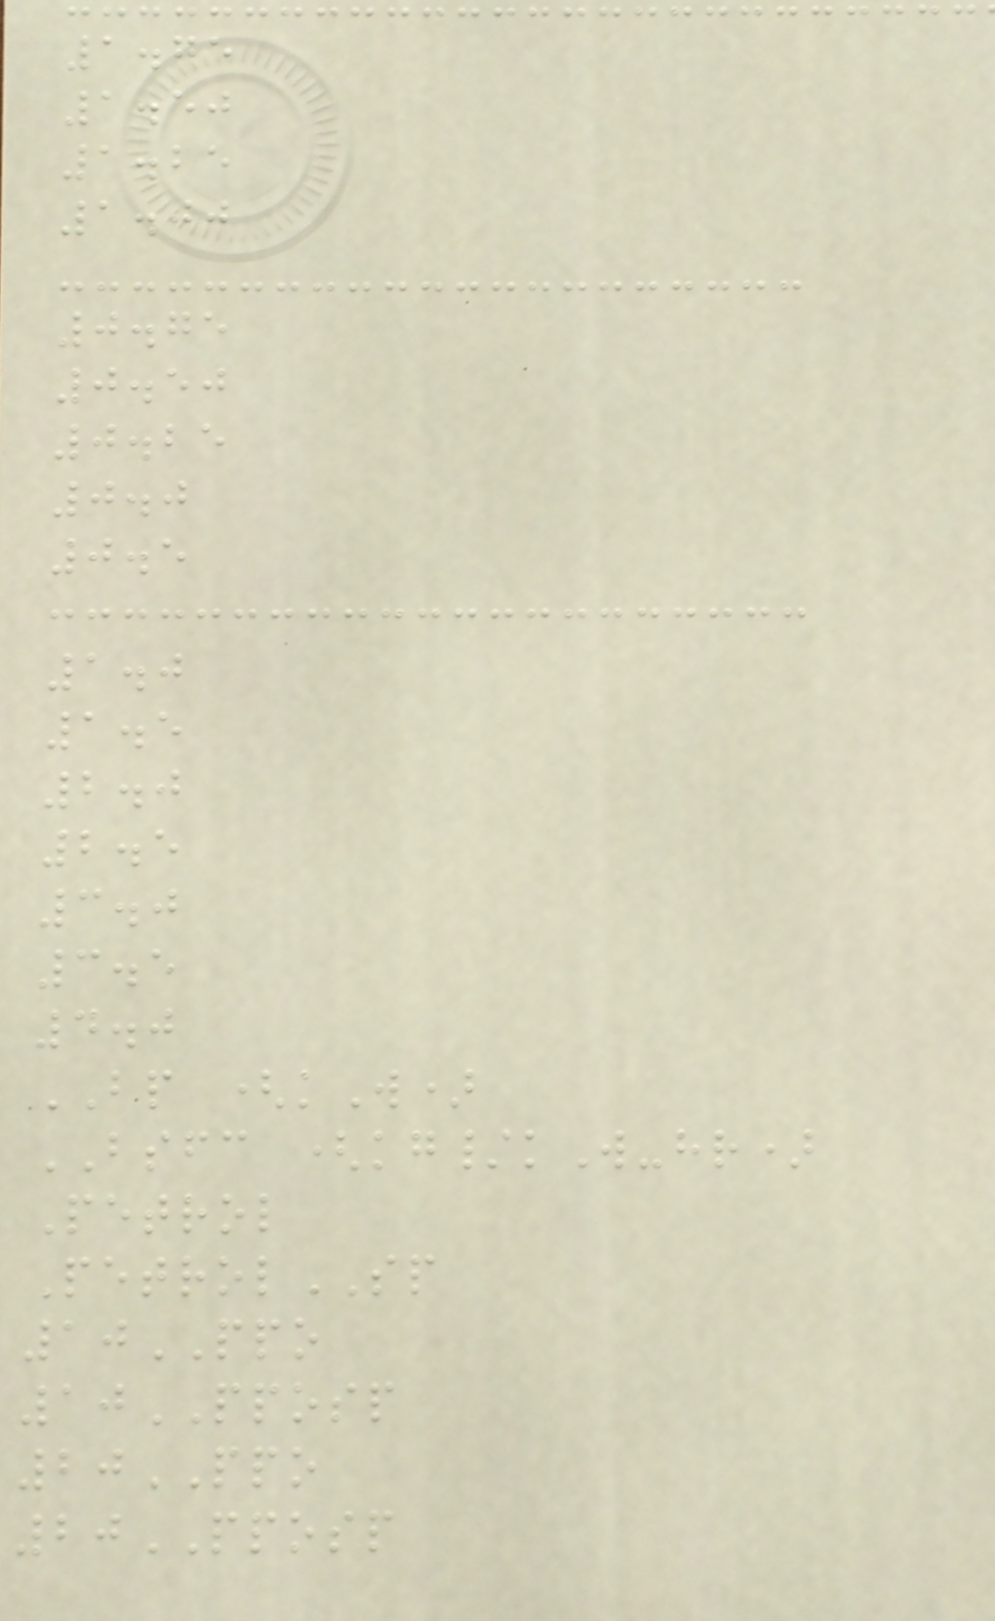1.75
1.50
1.25
1.00
0.75
0.50
0.25
0.0
0.5
1.0
1.5
2.0
2.5
3.0
3.5
4.0
BP (kW)
BSFC (kg/kW-hr)
Petrol
PetrolSP
10PPO
10PPOSP
20PPO
20PPOSP
